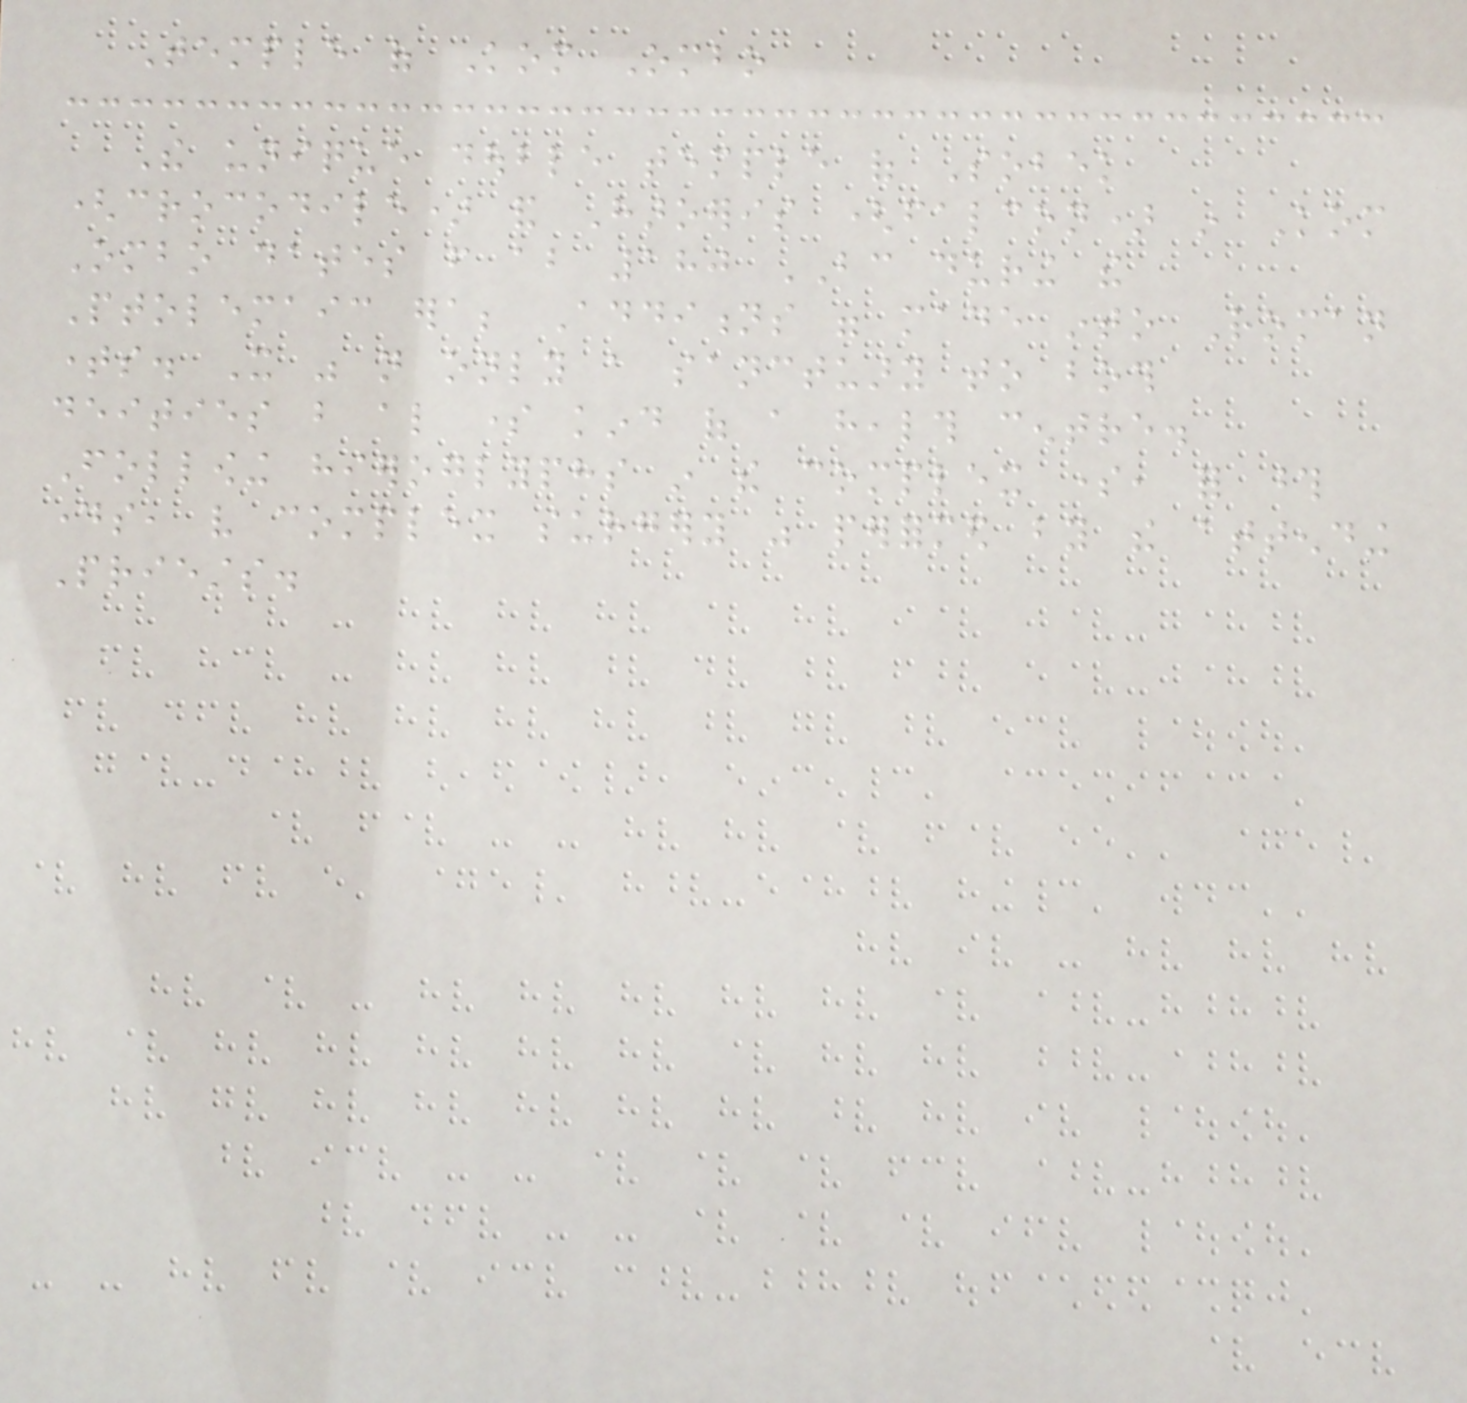Temple of Kom Ombo
The unique double temple of Sobek
(crocodile) and Haroeris (falcon) in Kom
Ombo dates from about 180 BC during the
Ptolemaic era; Additions were made into Roman
times. It was not only a sanctuary to both
deities but also some kind of a health centre.
Following hieroglyphs in the complex some, for those
days, very complex surgery was performed by the attending
Priests.
